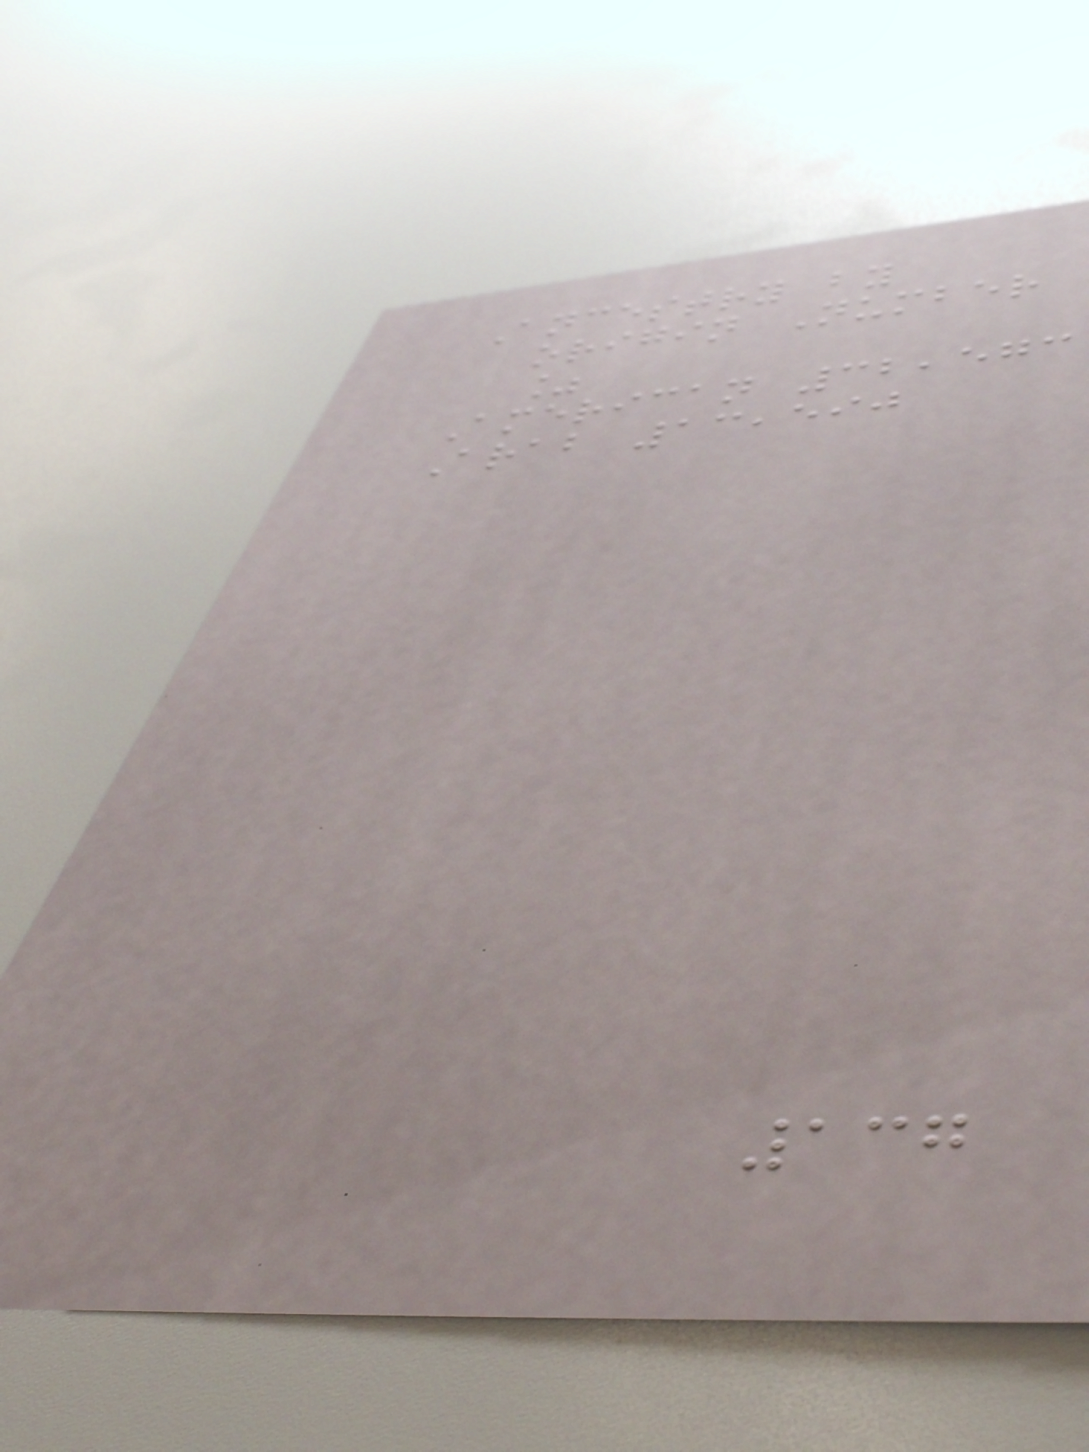Ancestry by
origin Number
%
American 32,573
Arab 13,590
137
